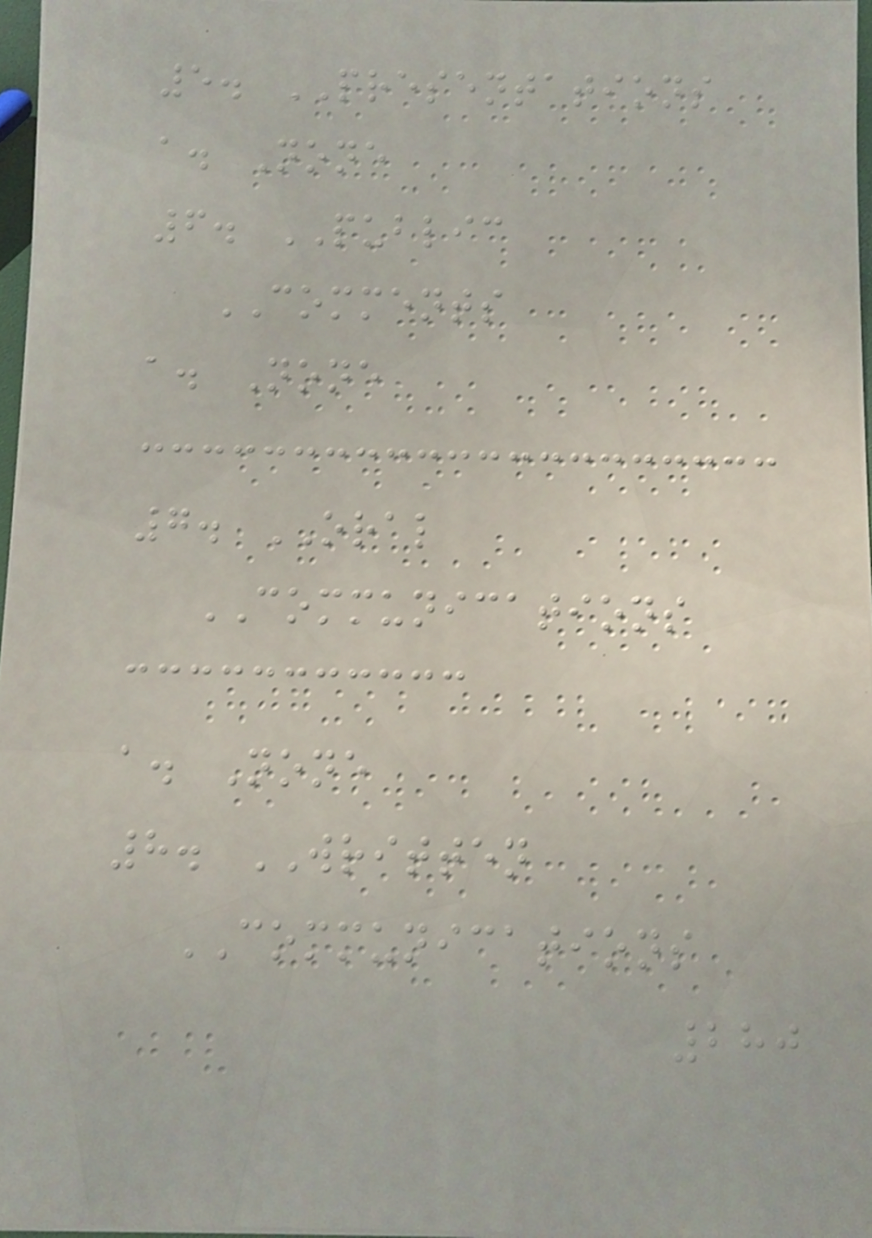5. PRESENTATIONS
a. None
6. PUBLIC
COMMENTS
a. None
7. ORAL
COMMUNICATIONS
a. None
8. WRITTEN
COMMUNICATIONS
280
